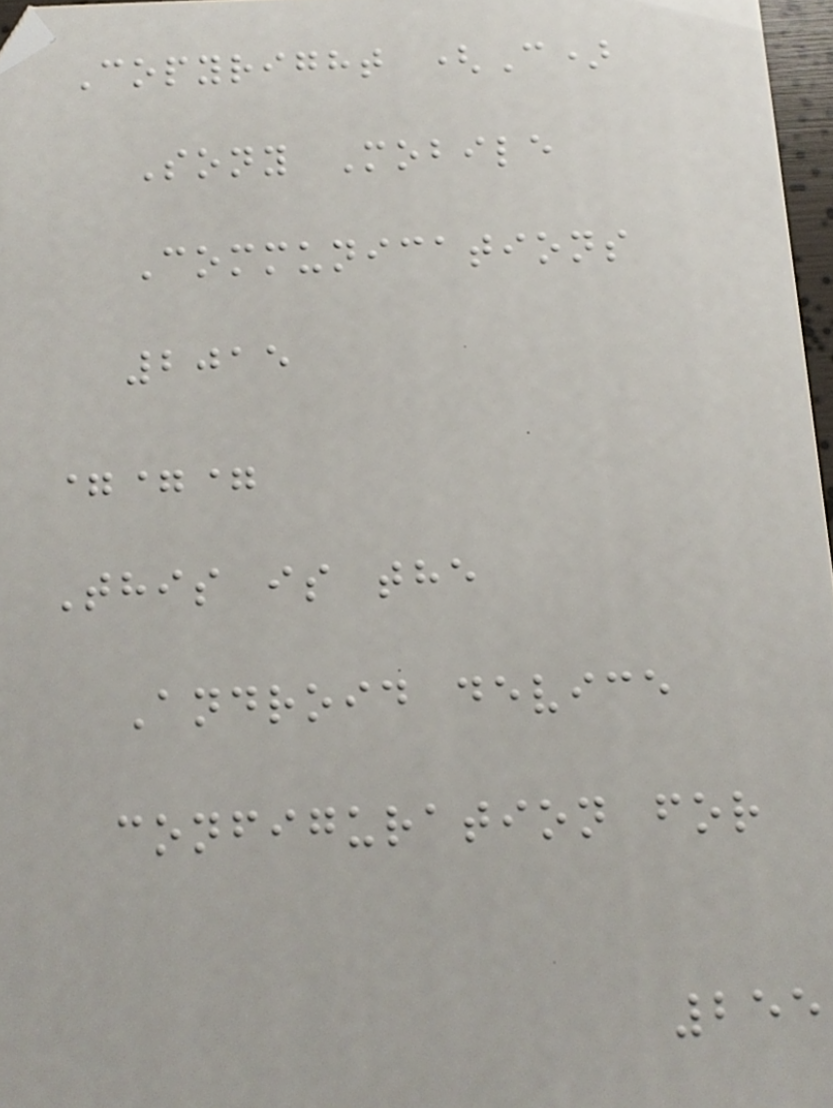Copyright (C)
Sony Mobile
Communications
2015
===
This is the
Android device
configuration for
255
